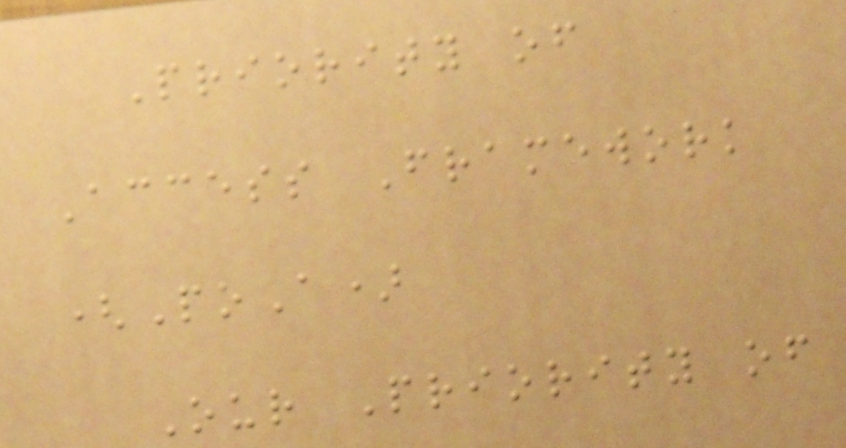Priority of
Access Framework
(PoA)
Our Priority of
